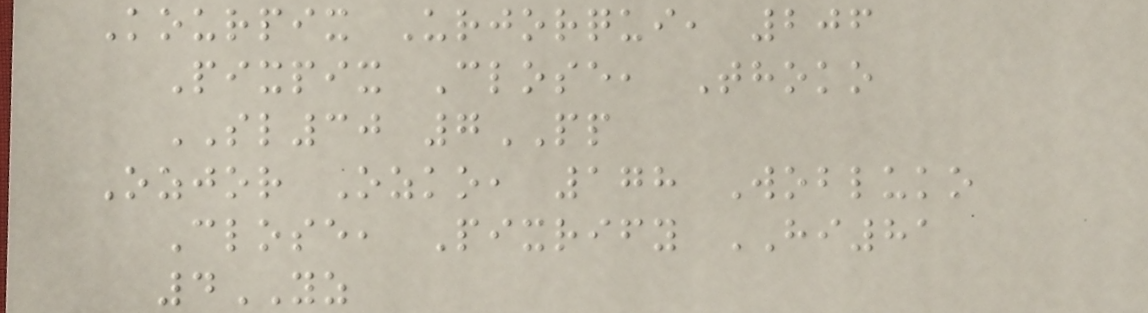Kourpix Urjorqui, 206
Pixpix Close, Thoko
SL30 7PP
Ozjor Ozko, 178 Wobluko
Close, Pixrify HI81
4YZ
